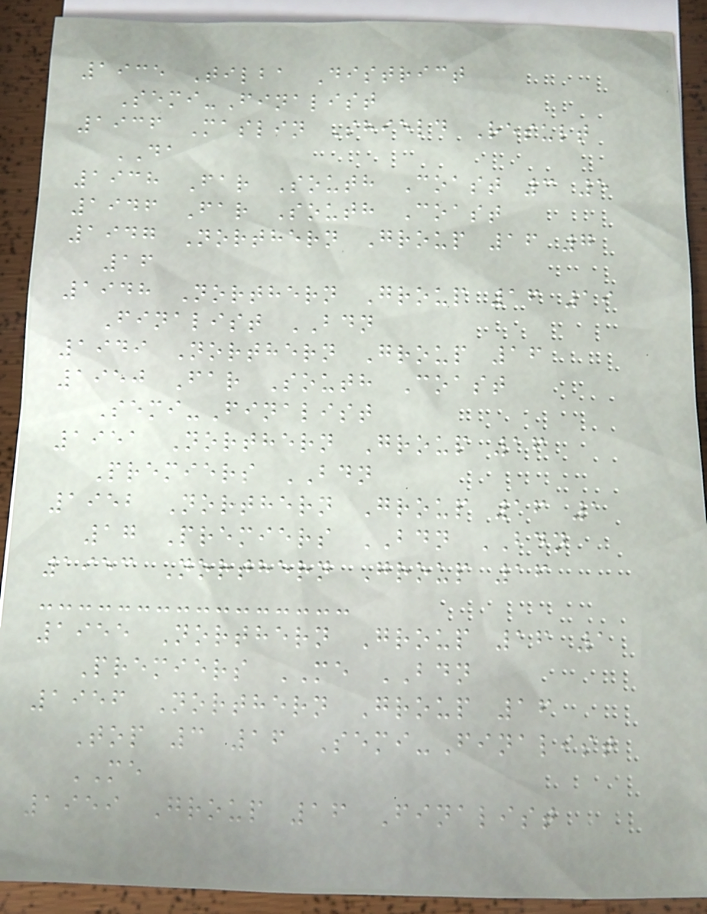1935 Tilba District
Semi-Finalist
1936 Maslin Shield Result
DA
1938 Far South Coast 3 5
1946 Far South Coast
1947 Northern Group 16 7
16
1948 Northern Group 16 19
Finalist BDN
1949 Northern Group 16
1950 Far South Coast
Semi-Finalist
1951 Northern Group 16
Premiers BDN
1952 Northern Group 16 1
17 Premiers BDN BDN
1953 Northern Group 16
1955 Northern Group 16 1
Premiers ME BDN
1956 Northern Group 16
Top 3 16 Semi-Finalist
ME
1959 Group 16 Finalist
